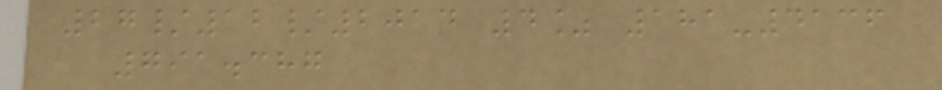27/12/2014 4% 181-4136
791.387
